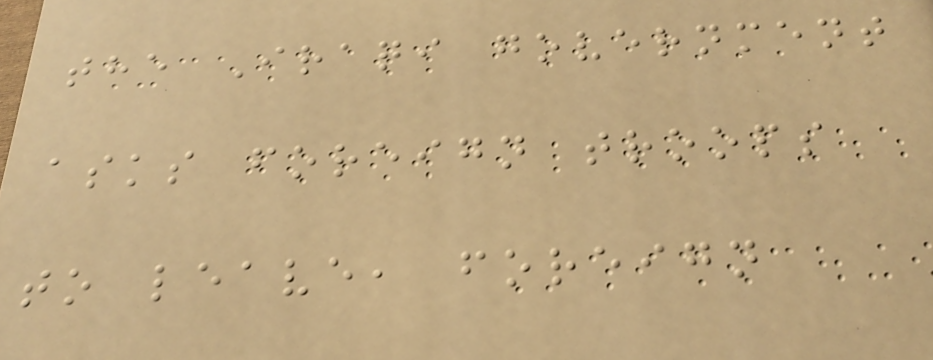the Iraqi government
asks foreign troops
to leave, foreign
